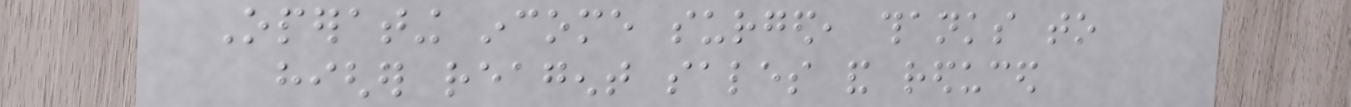Operating income surged, thanks to
higher reagent sales and reduced
